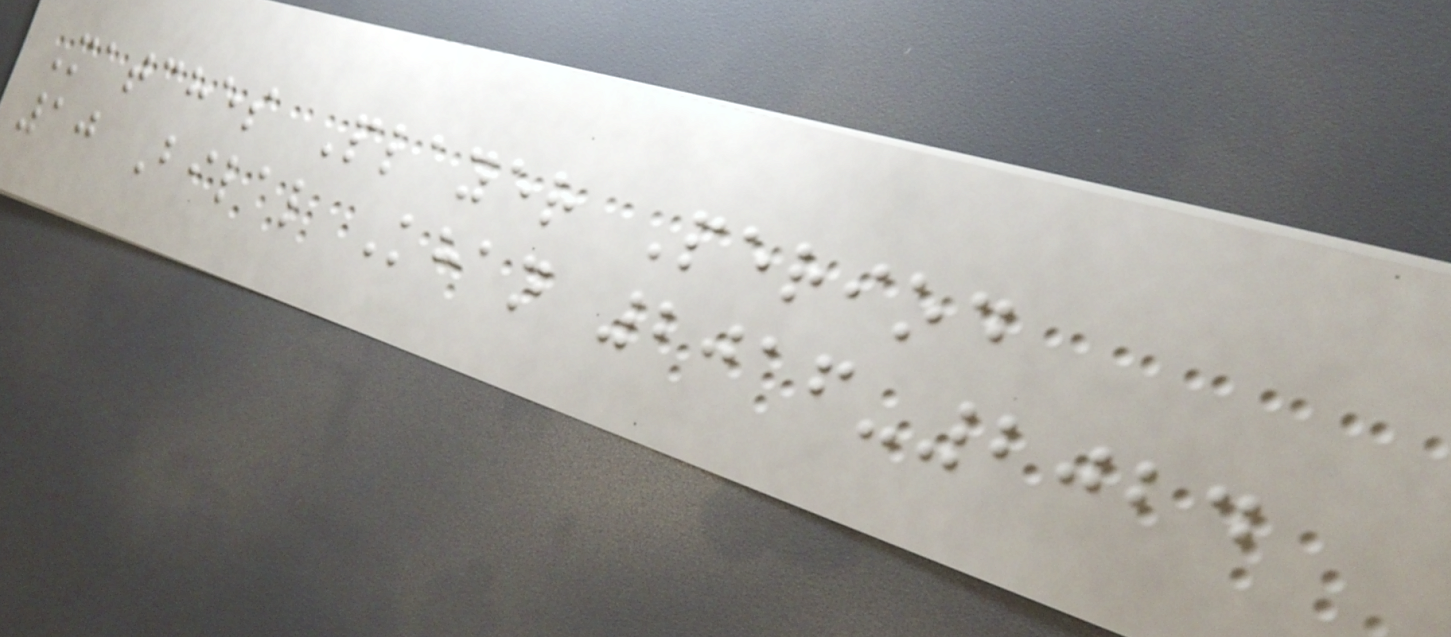Matches Player Period
10 Bilal Khan 2016-2024
